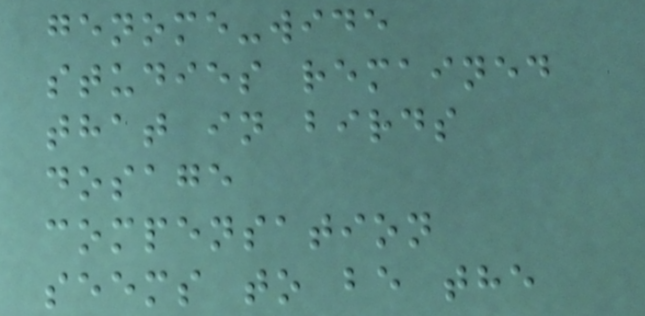genome-wide
studies remained
that in birds
dosage
compensation
seems to be the
